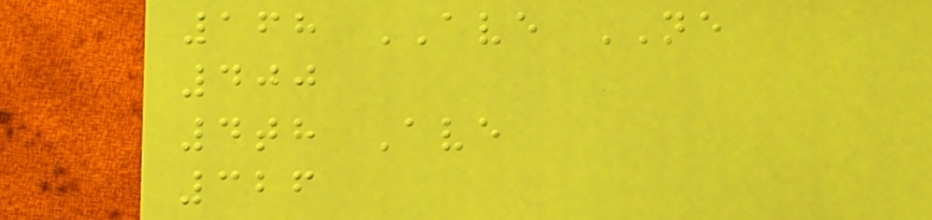168 AVE NE
400
4th Ave
326
